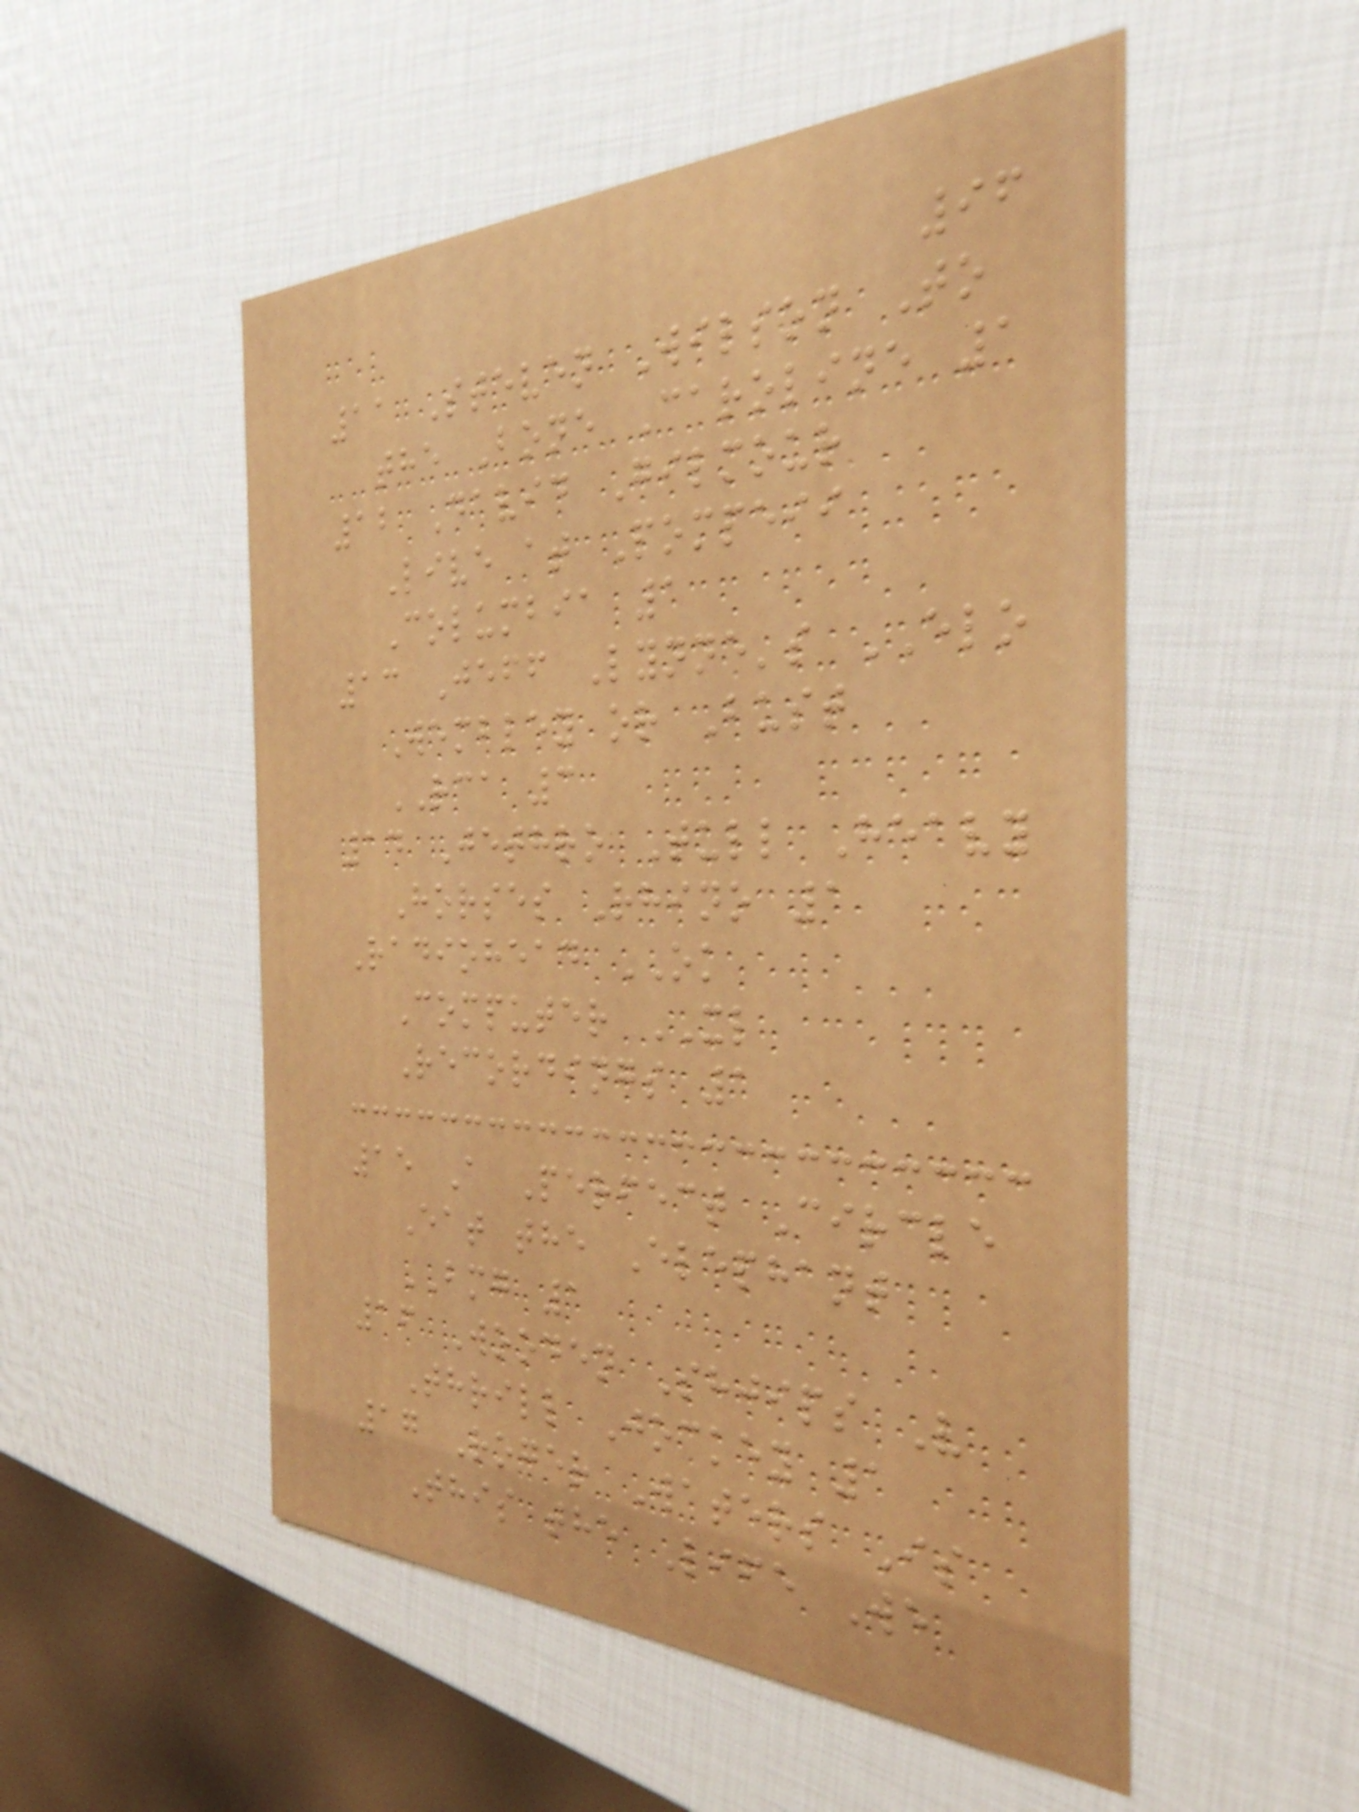96
11 Steven Wilson To
the Bone Caroline 1
12 David Gilmour
Live at Pompeii
Columbia 1
13 Jeff Lynne's ELO
Wembley or Bust
RCA 3
14 Jethro Tull Heavy
Horses Rhino 1
Radiohead OK
Computer XL
Recordings 1
15 A Perfect Circle
Eat the Elephant
BMG 1
16 Wooden Shjips V
Thrill Jockey 1
17 Roger Waters Is
This the Life We
